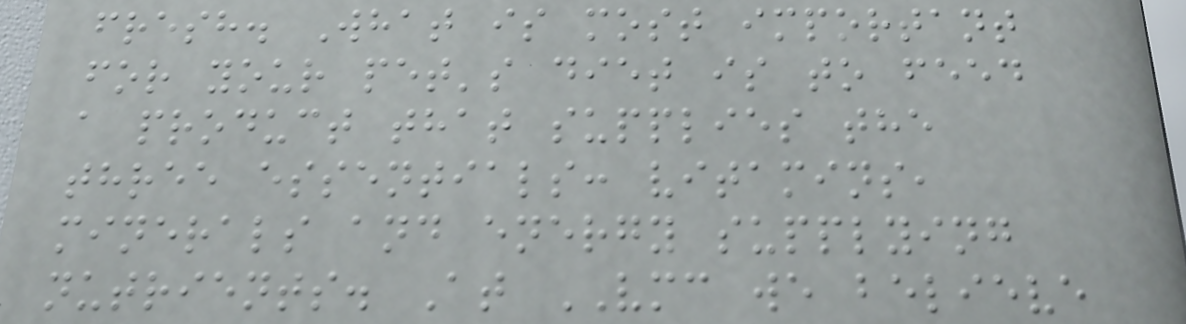fresh. What is most important
for your pet's diet is to feed
a product that supplies the
three essentials: vitamins,
minerals and energy supplying
nutrients. At VMC we believe
